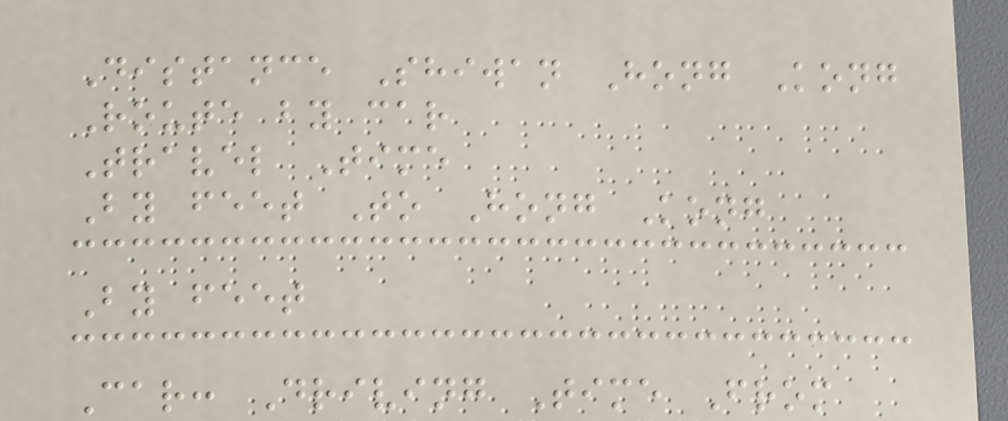Distance Shiwan Hong Kong
Route by car
Travel Time
By feet To Hong Kong
By feet
Car: Driving Time From
